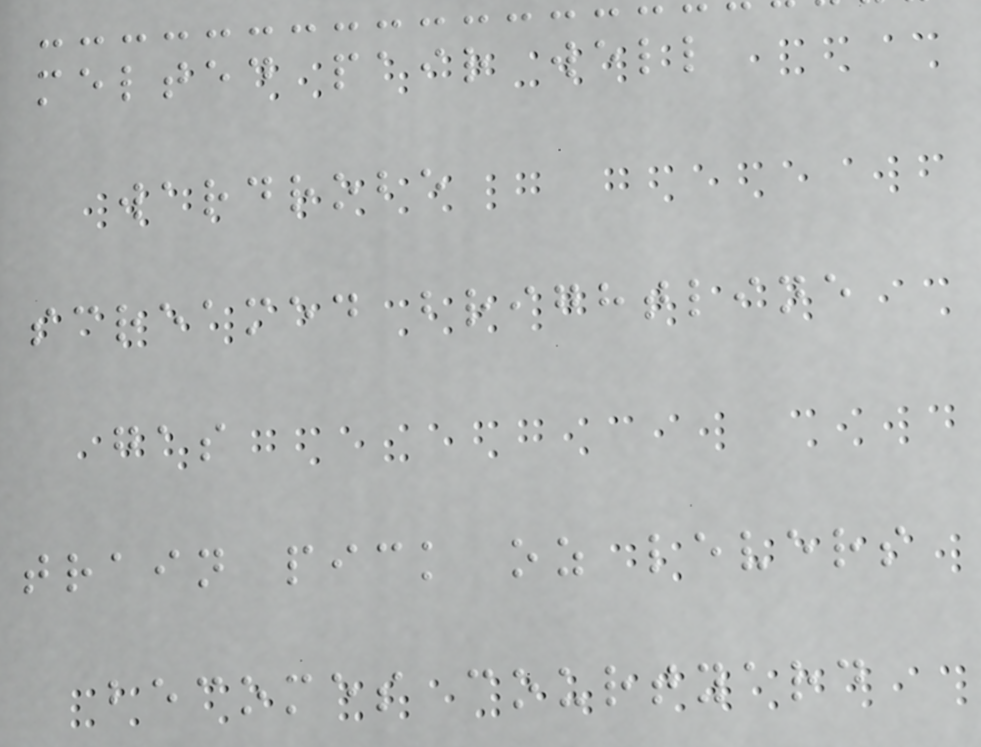melted pair well
wardrobe
screamed brightline
gas
train pick oz levers
becomes courtyard
